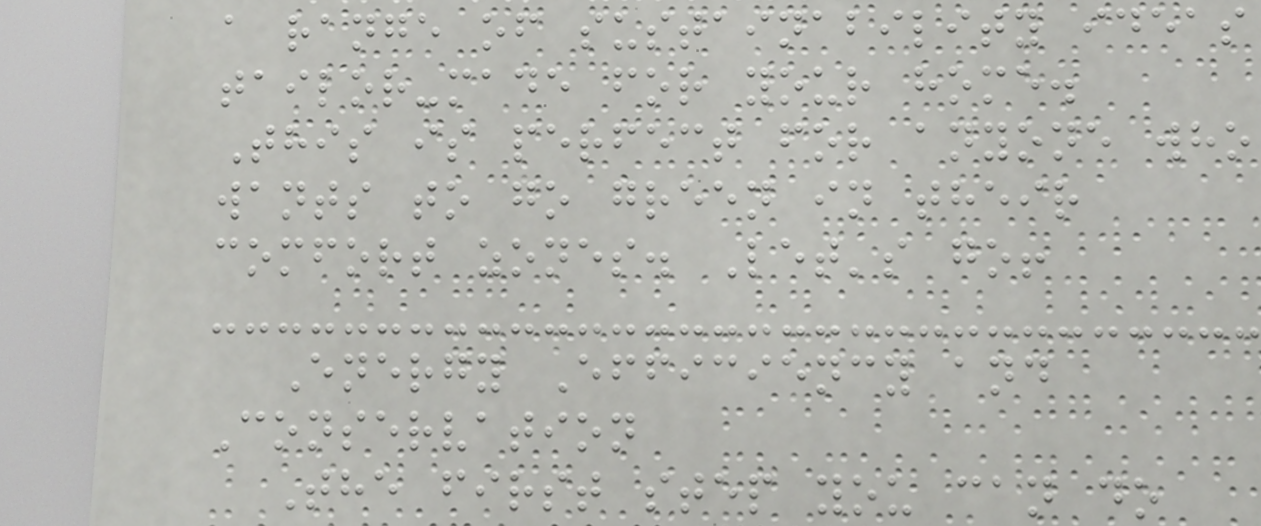a range of sustainability ideas
tailor-made for your home.
This is perfect for anyone who
wants to go green in their
comfort zones. Let's go!
Energy Efficiency and
Conservation
The first step you can do
